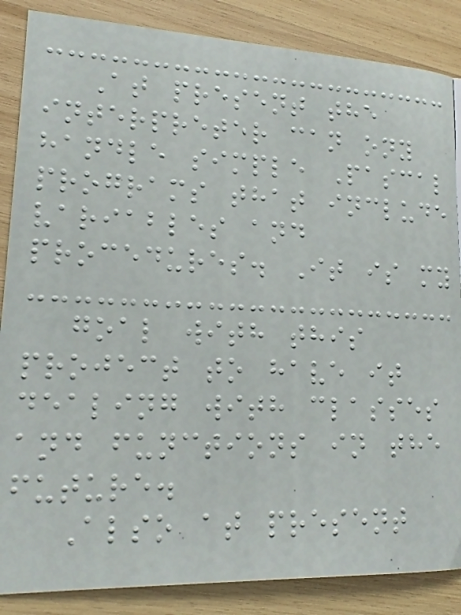At present the
interpreter can ony
handle simple Pascal
programs that include
variables and
procedures. It is my
goal with this
project to have it
dealing with classes
and functions in the
future.
Also at present
